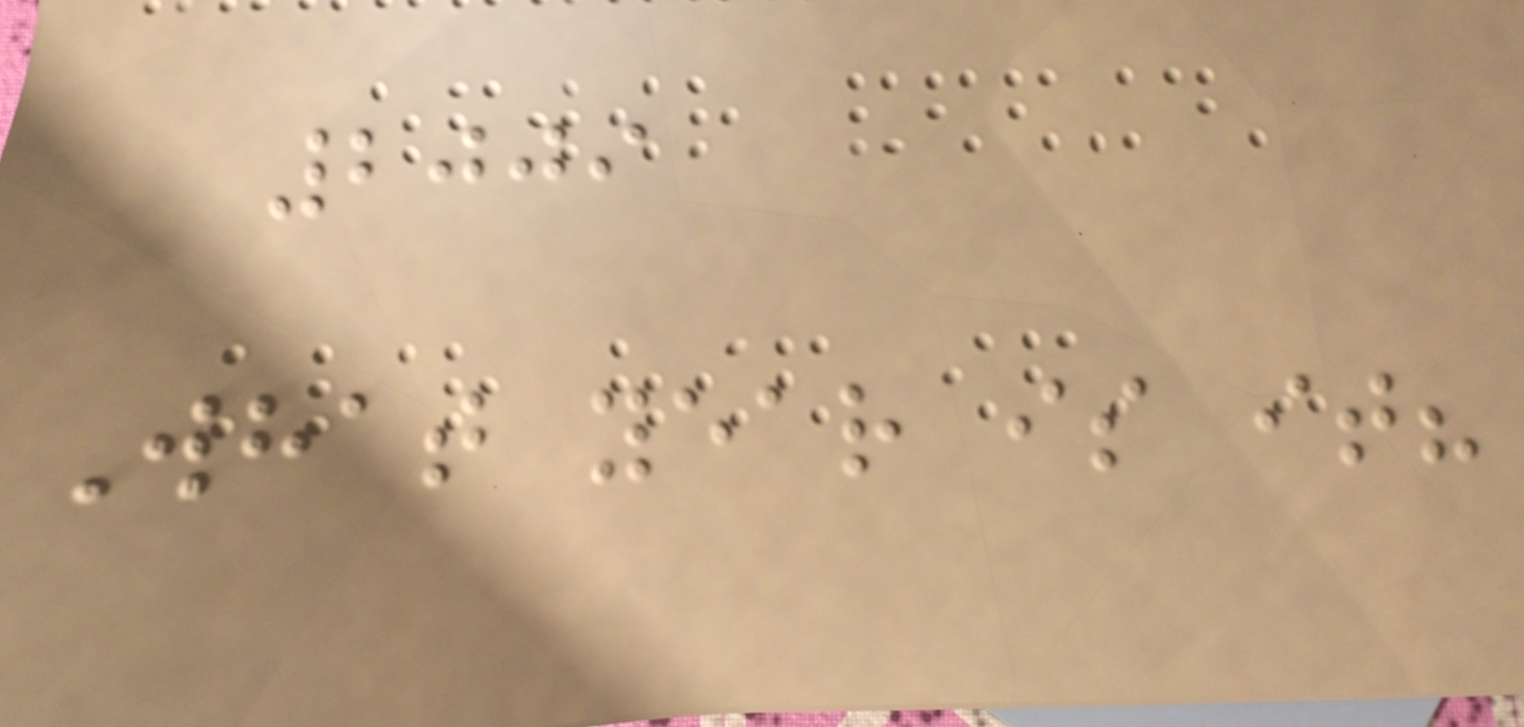2009
What year is it?
